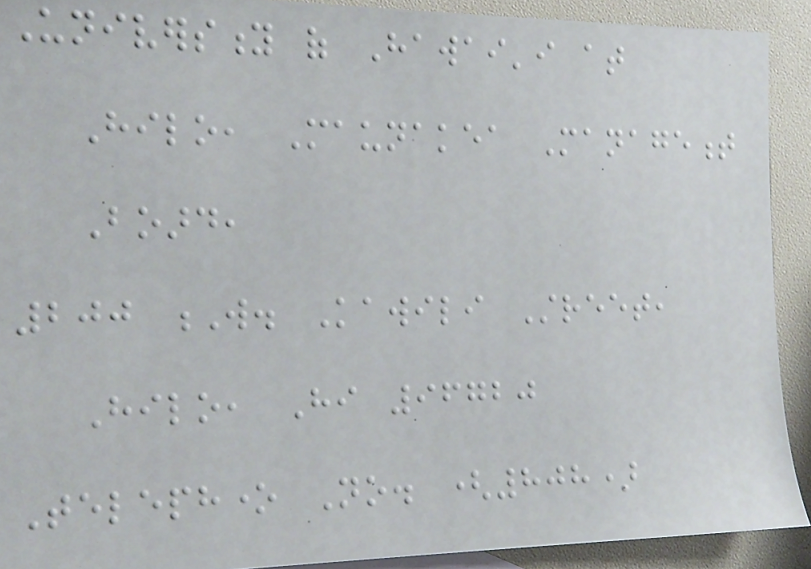University of Hawai'i at
Hilo, Maunakea Management
Board,
200 W. Kawili Street,
Hilo, Hi 96720
Telephone No. (808)
